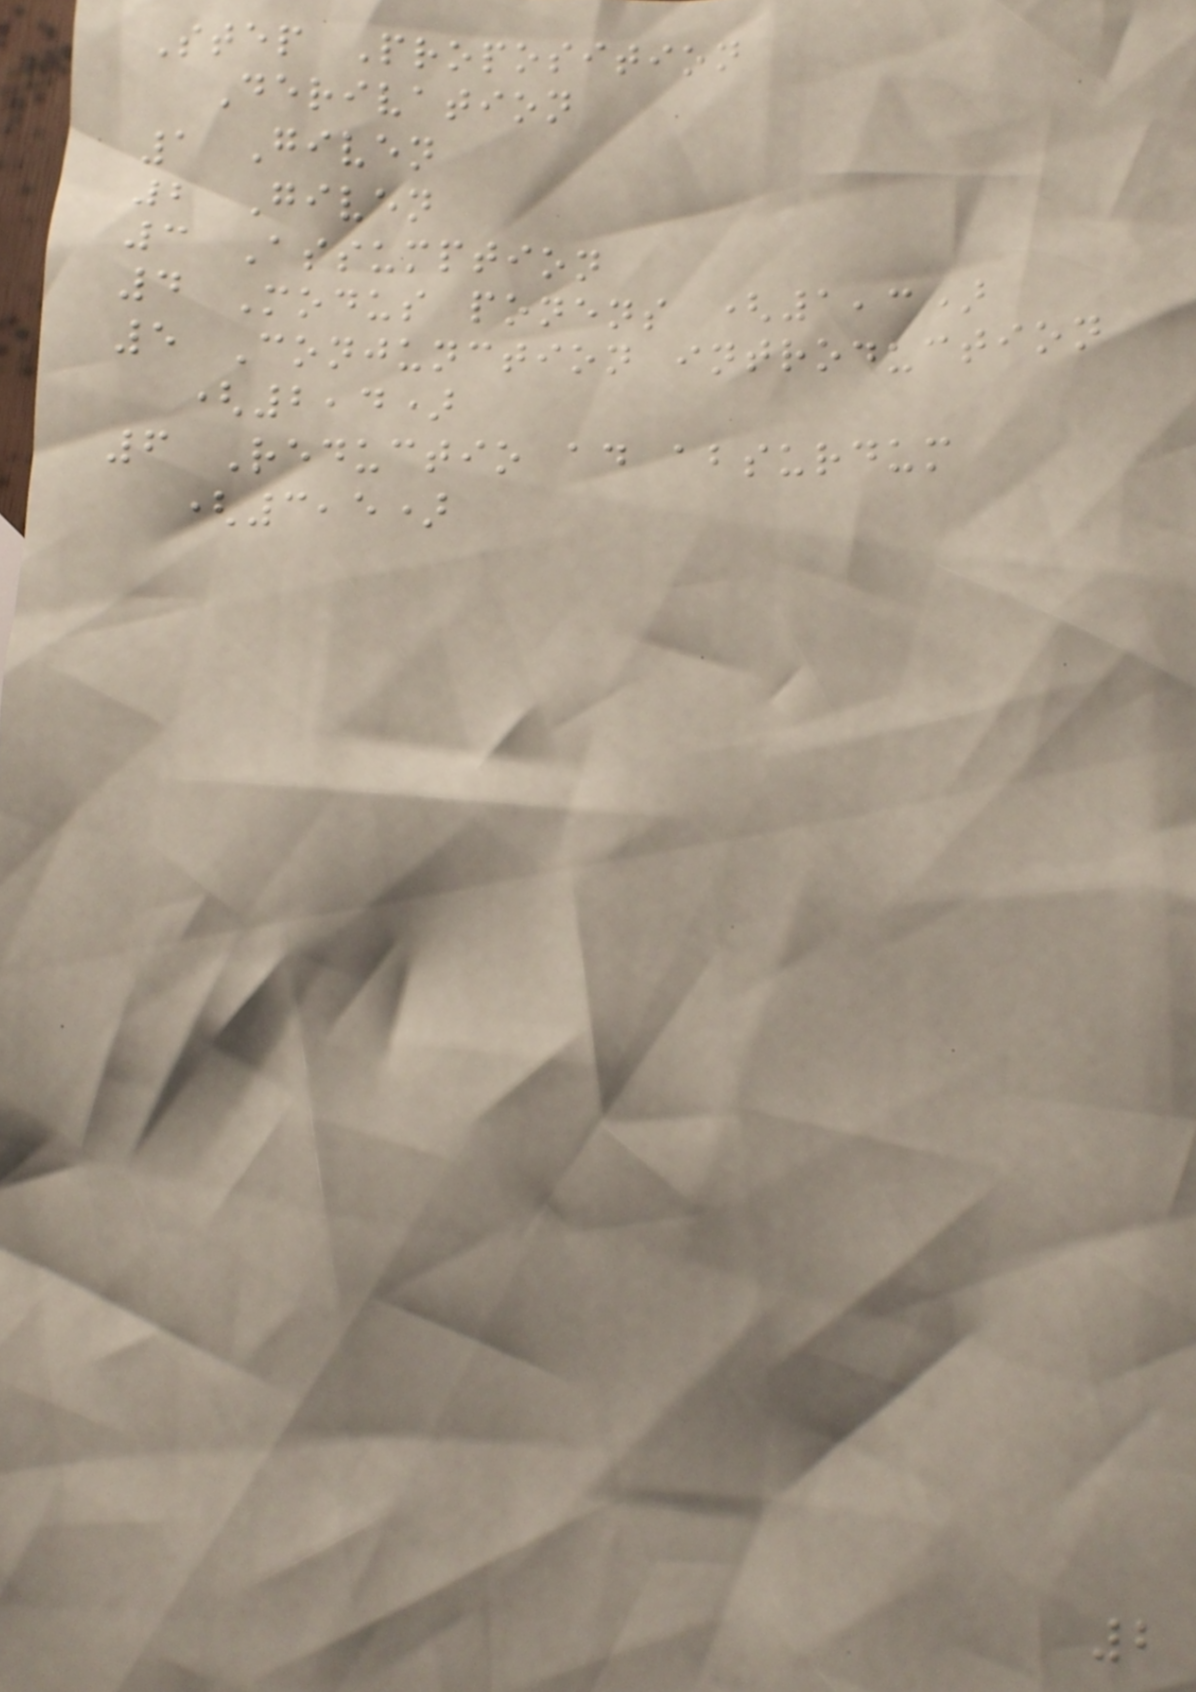Step Proposition
Derivation
1 Given
2 Given
3 Assumption
4 Modus ponens (1,3)
5 Conjunction introduction
(2,4)
6 Reductio ad absurdum
(3,5)
2
